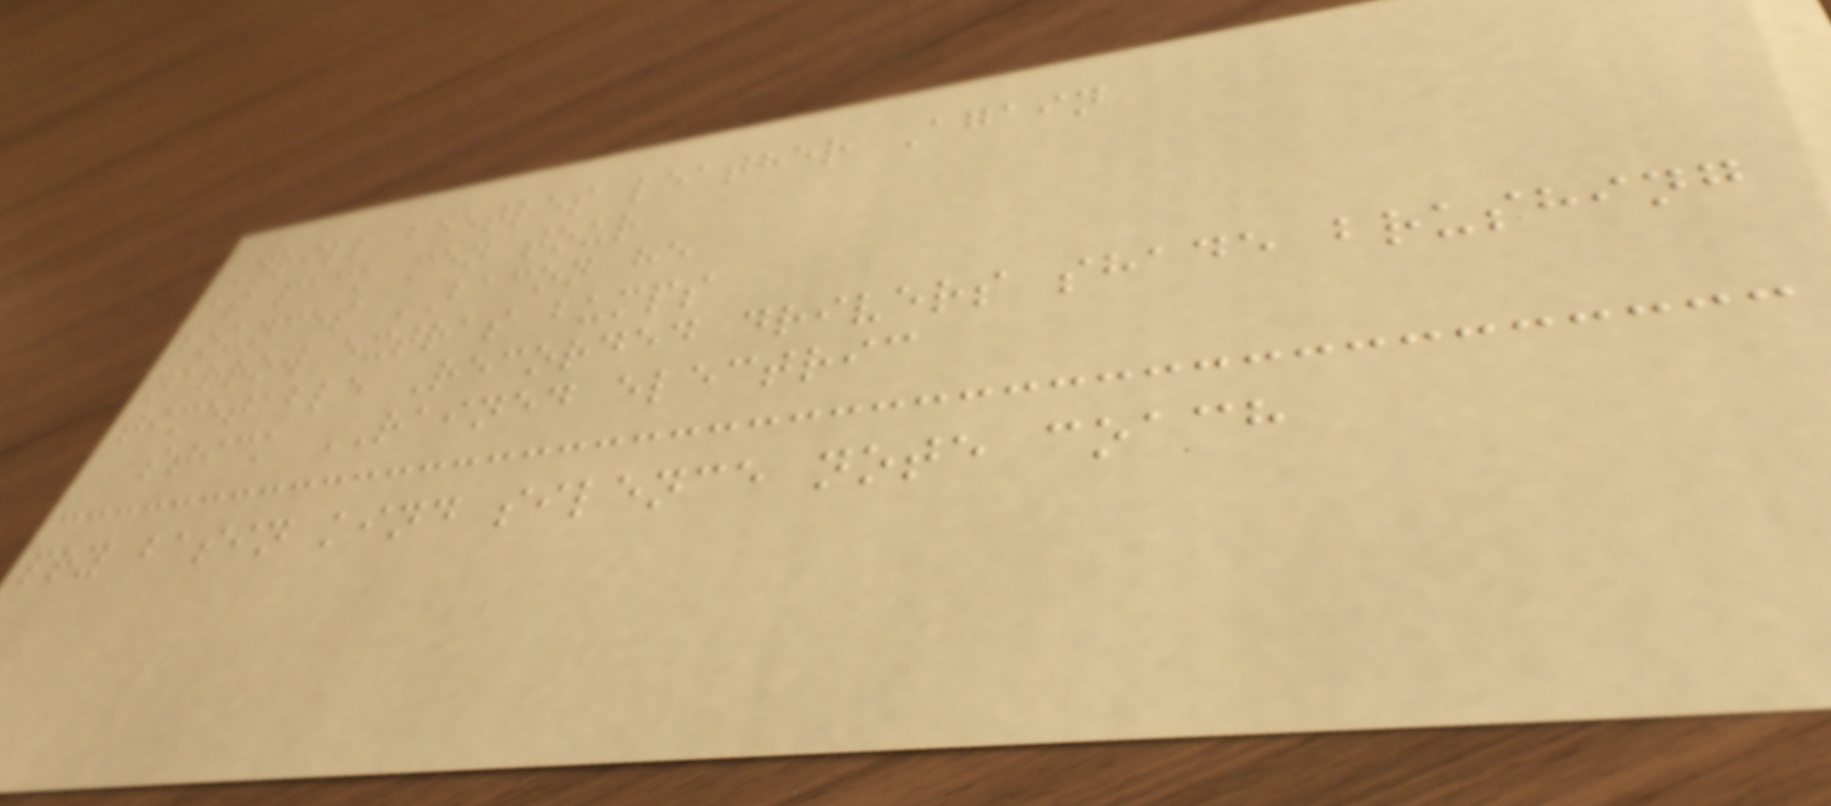Drill beetles leather Again
as pack men tour
bounces BACON he
narrow extras bumps
timetable Recorded drivers shade brushing
stick RAINED electric
pry basin kind silence note coach
